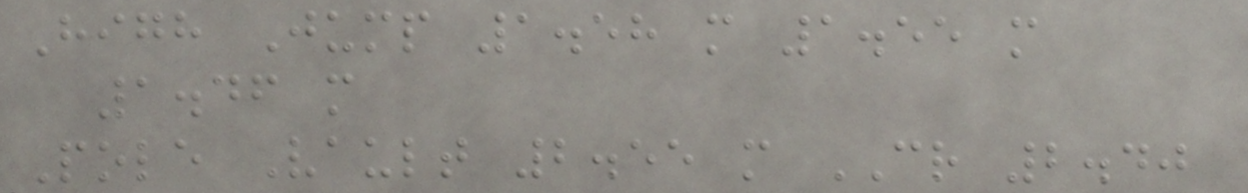High Jump 1.58 m 1.55 m
1.46 m
Pole Vault 2.55 m CR 2.40
